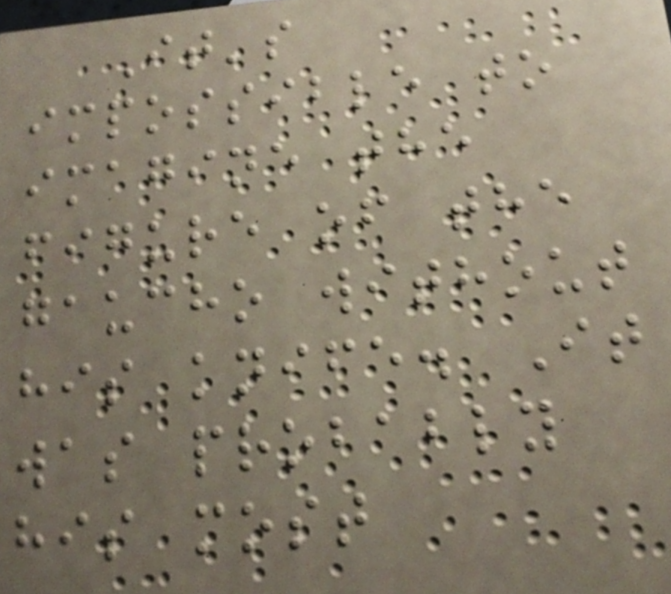It's
impossible to
imagine the
figure of the
gaucho without
his knife. It
was probably
his most
